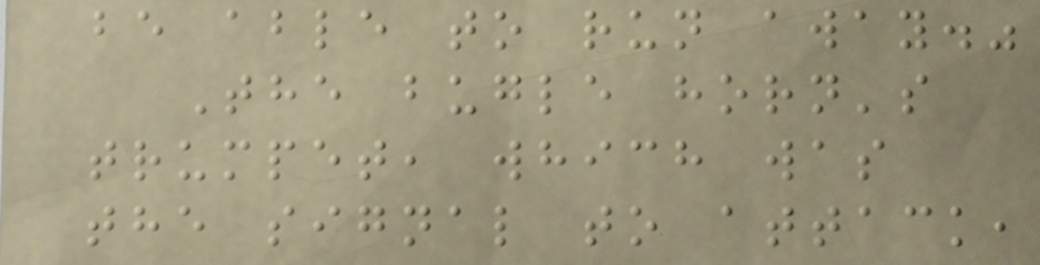be able to run away."
The bugle horn's
trumpet, which was
the signal to attack,
